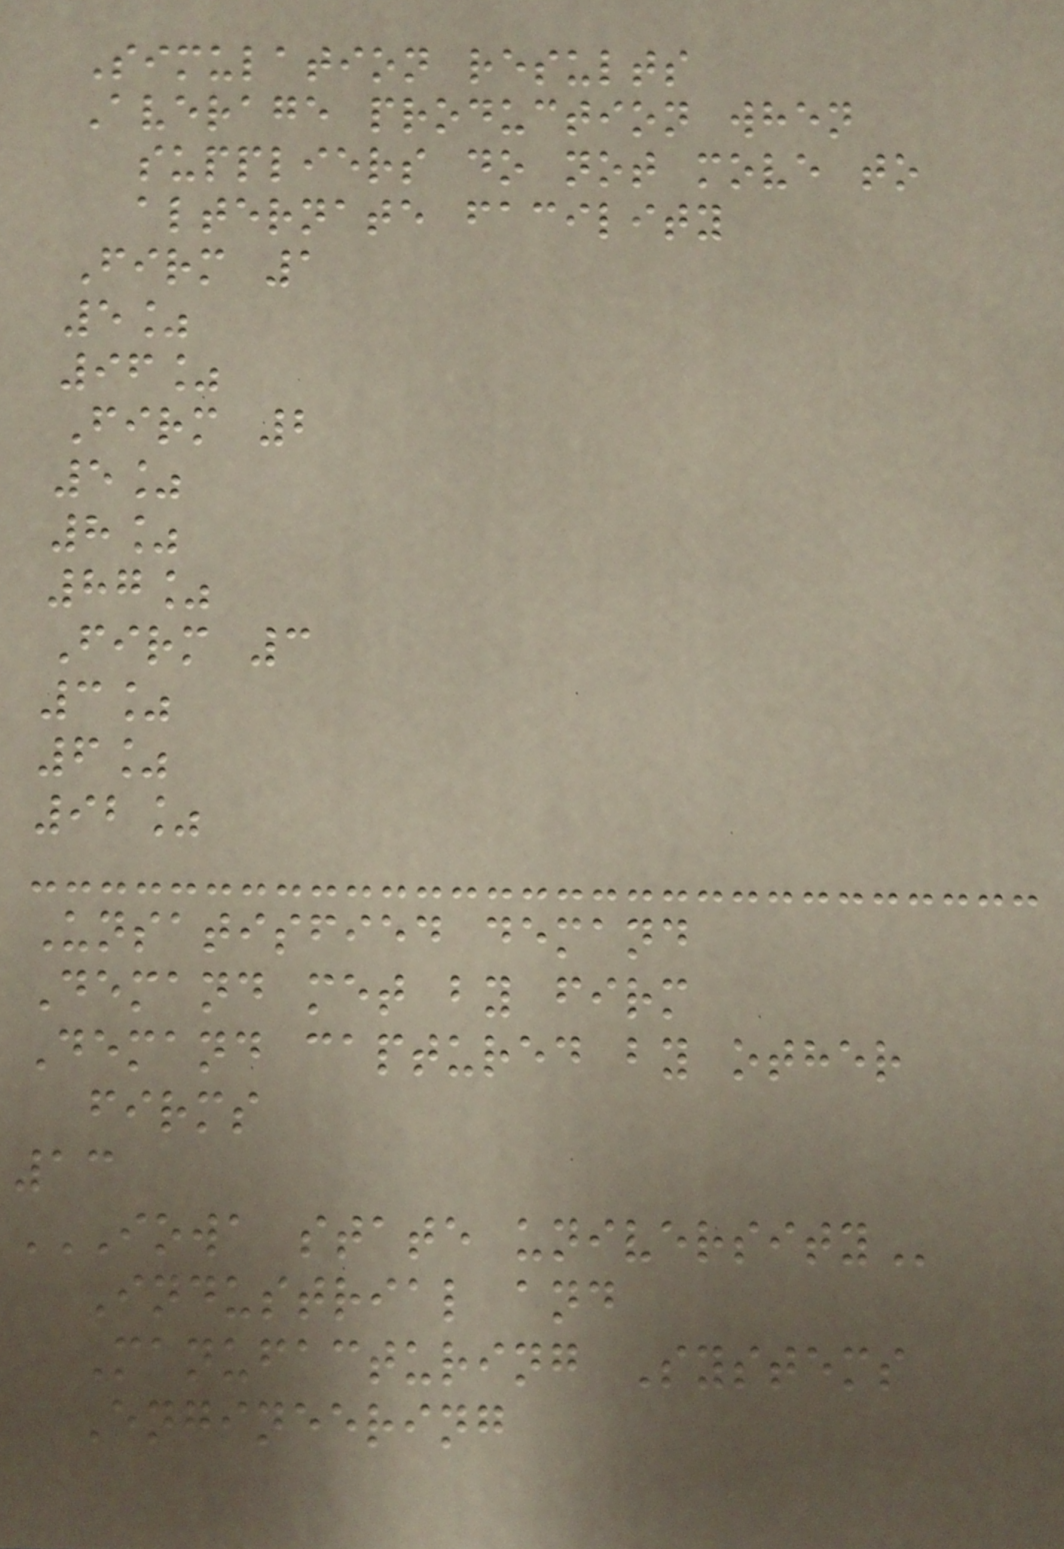Simulation results
Average production when
suppliers do not move to
alternate facility
Firm 1
5%
96%
Firm 2
5%
8%
87%
Firm 3
3%
6%
92%
Unsatisfied demand
Demand met by firm
Demand captured by other
firms
13
IOWA STATE UNIVERSITY
Industrial and
Manufacturing Systems
Engineering
